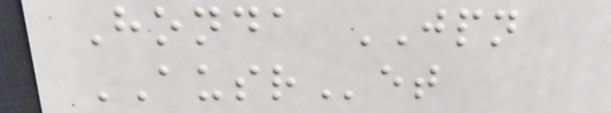Honda JPN
AUSRet
